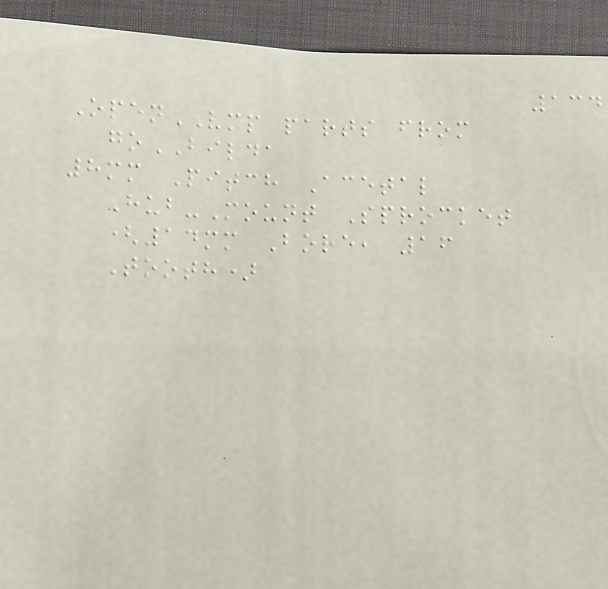134
OpenVMP parts from
goBILDA
8mm Pitch Acetal
Hub-Mount Sprocket
(14mm Bore, 16
Tooth)
